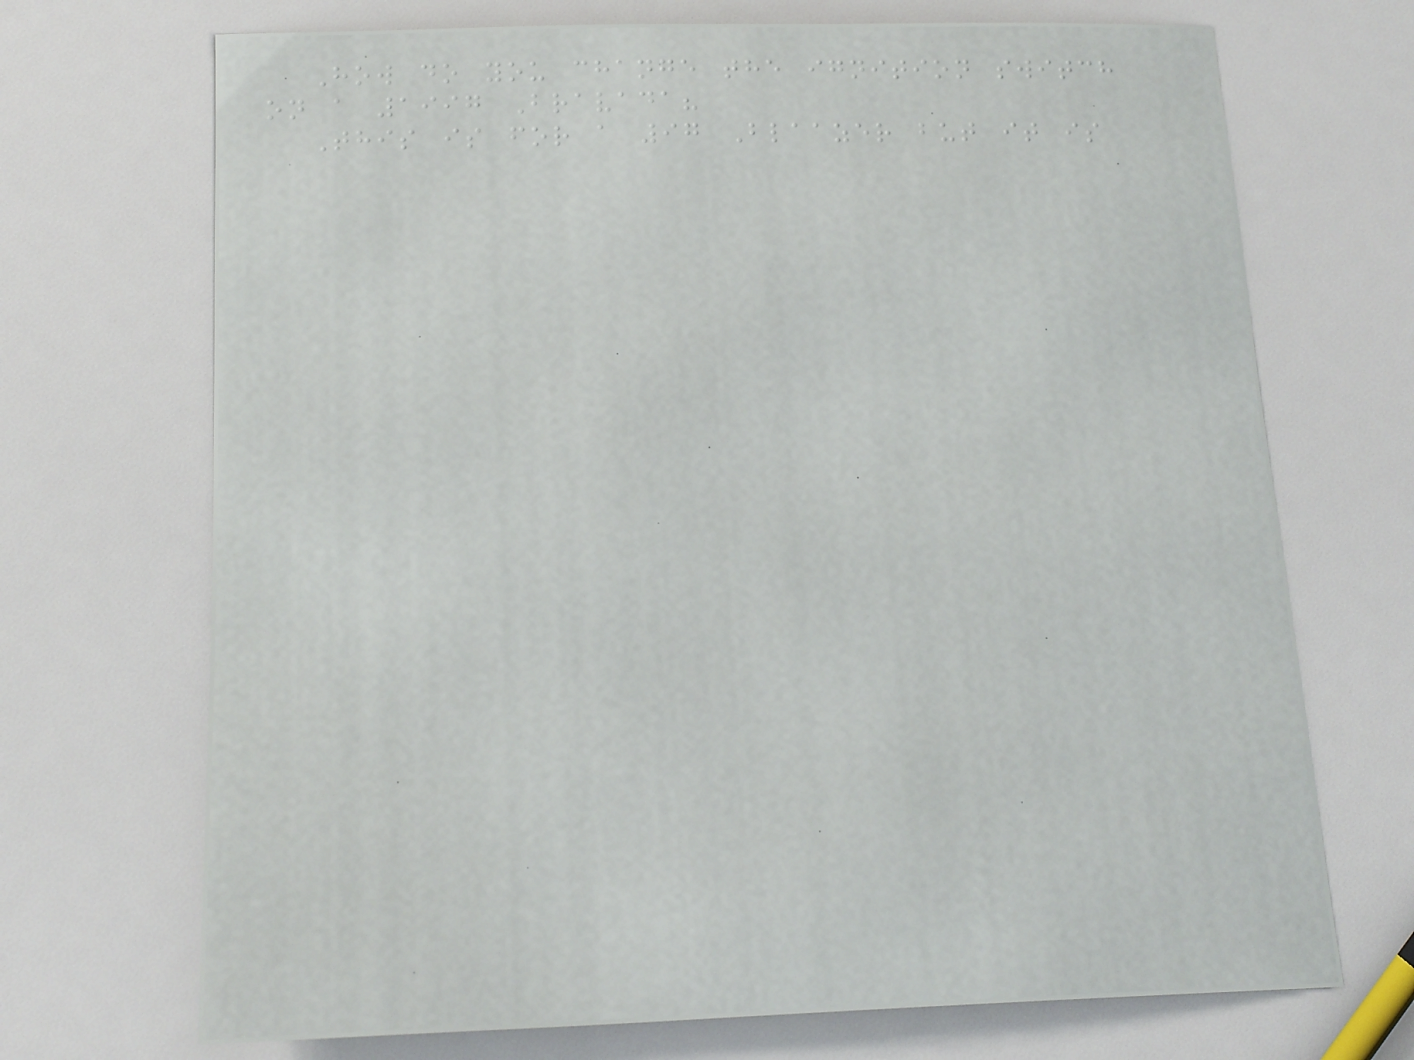How do you change the ignition switch
on a 1997 Bravada?
This is for a 97 Blaazer but it is
